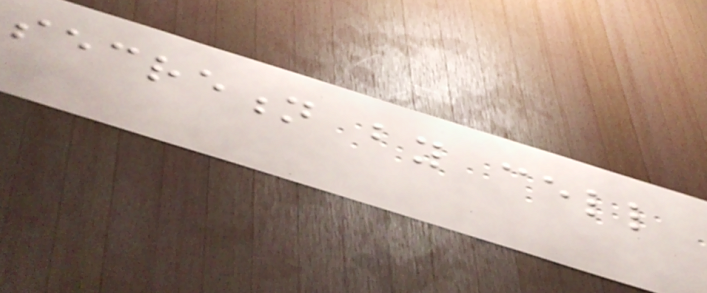secretion by cell
